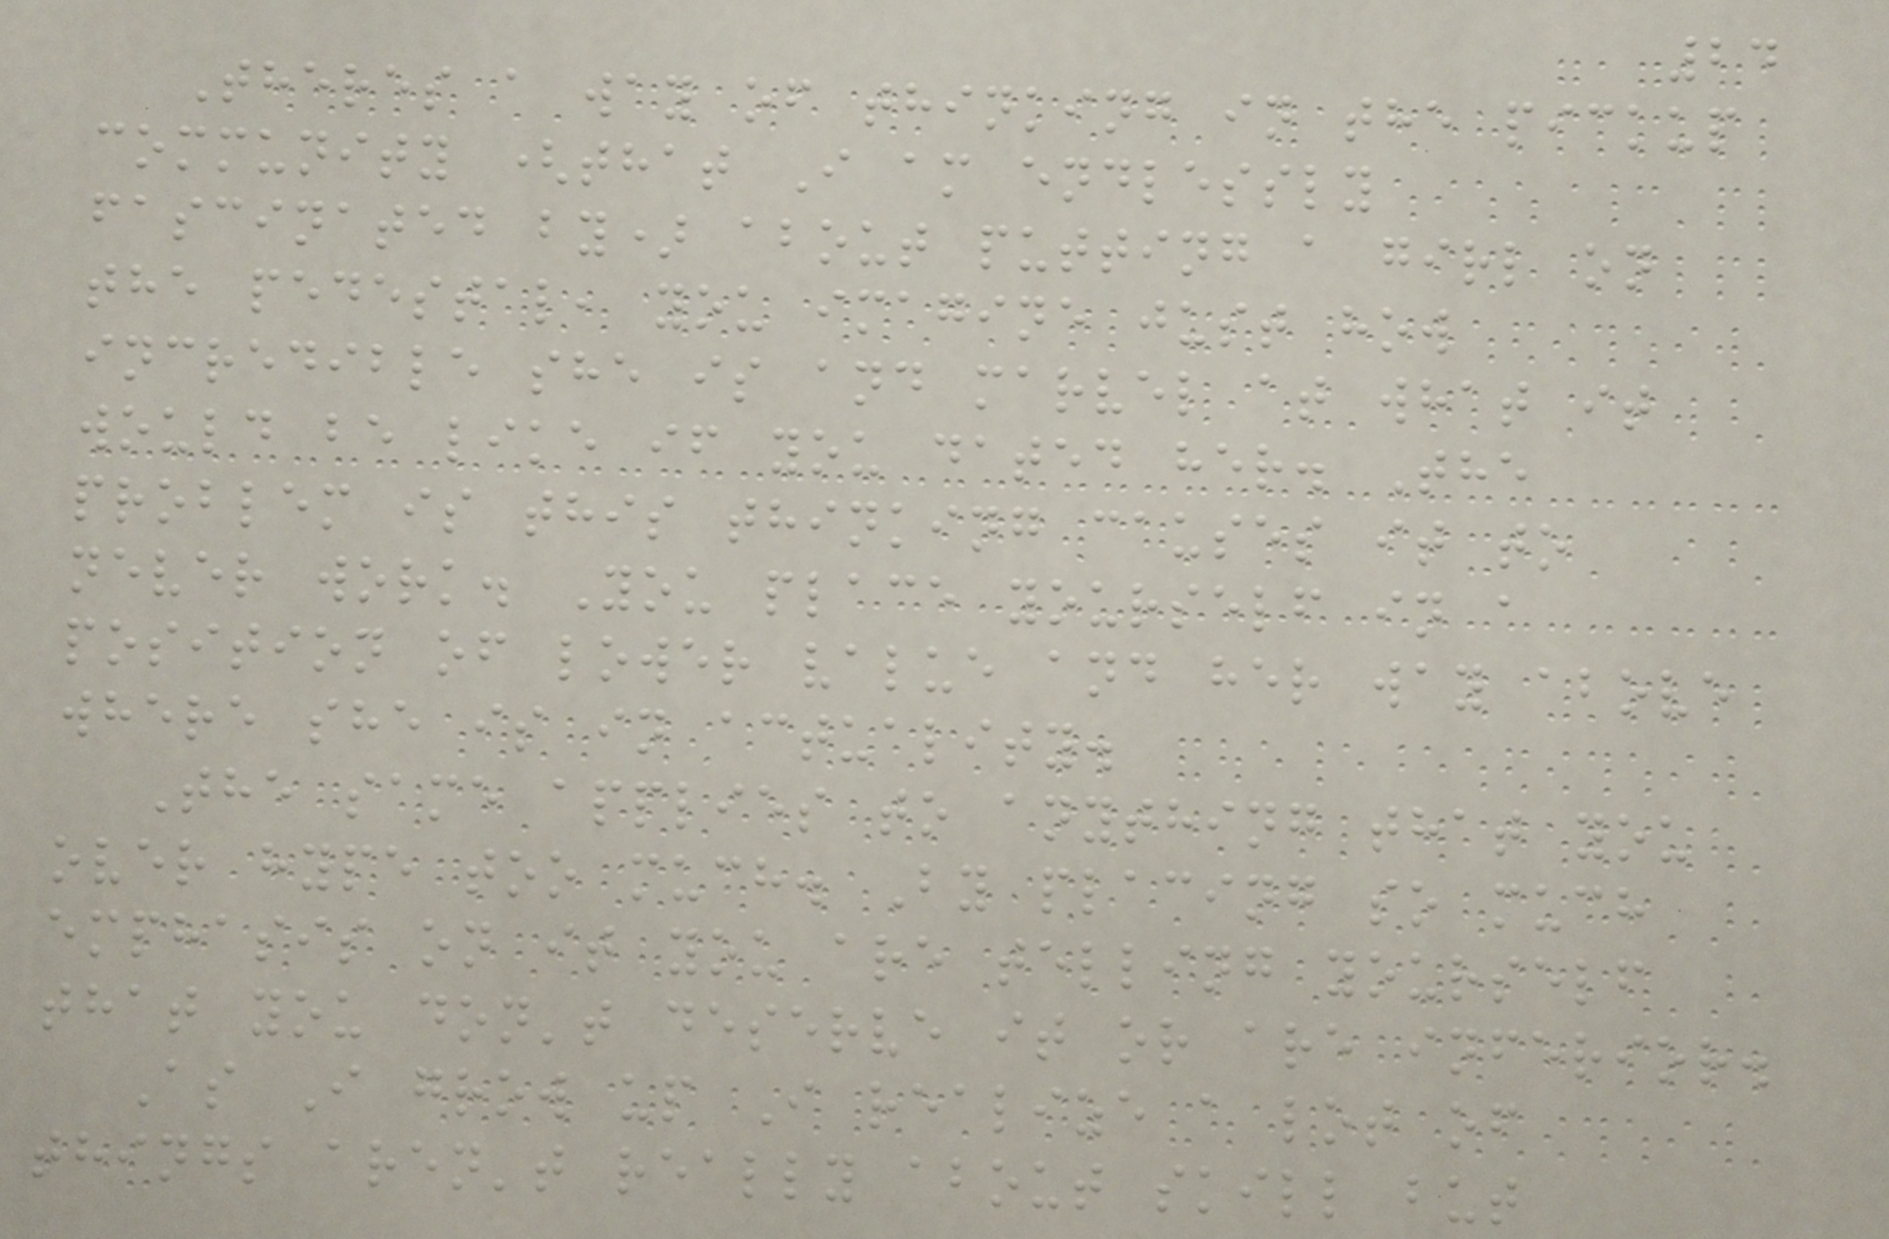24
Theres a way of thinking in the pickup
community (that I am endlessly
fascinated by) about putting a girl on
the pedestal, you imagine just how
incredible she is and marvel at what it
would be like if you dated her. The
problem is this thinking causes it to
never work. You place yourself in a
position of lower value and her way above
where she is in actuality.
The same applies to anything that you
over hype too much. By placing so much
emphasis on it you are telling yourself
that you don't deserve it or are inferior.
As I grow up I realize a lot of
things aren't really about skill but
